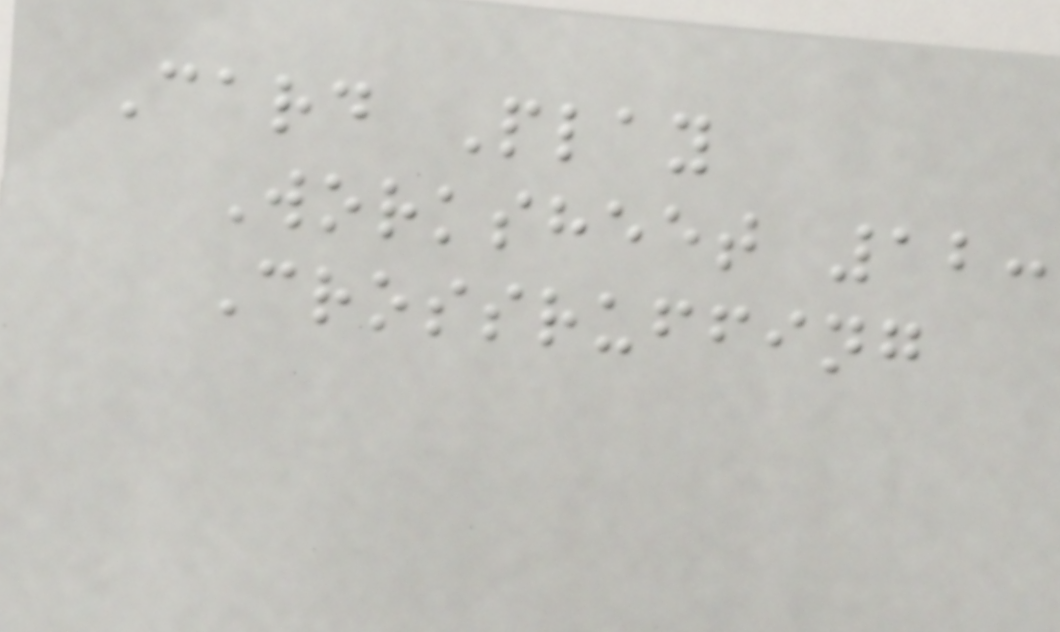Card Play
Worksheet 12:
Crossruffing
